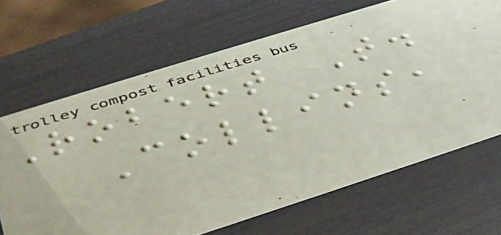Robert T.
Collins,
